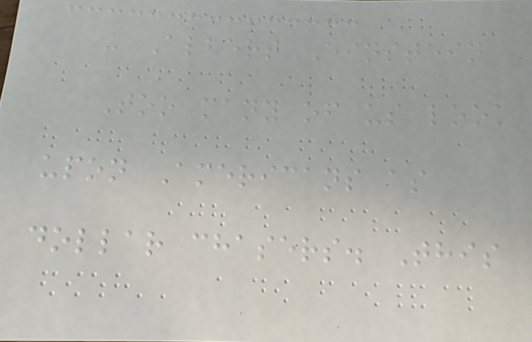- Albert Einstein
Too many of us look
upon Americans as
dollar chasers. This
